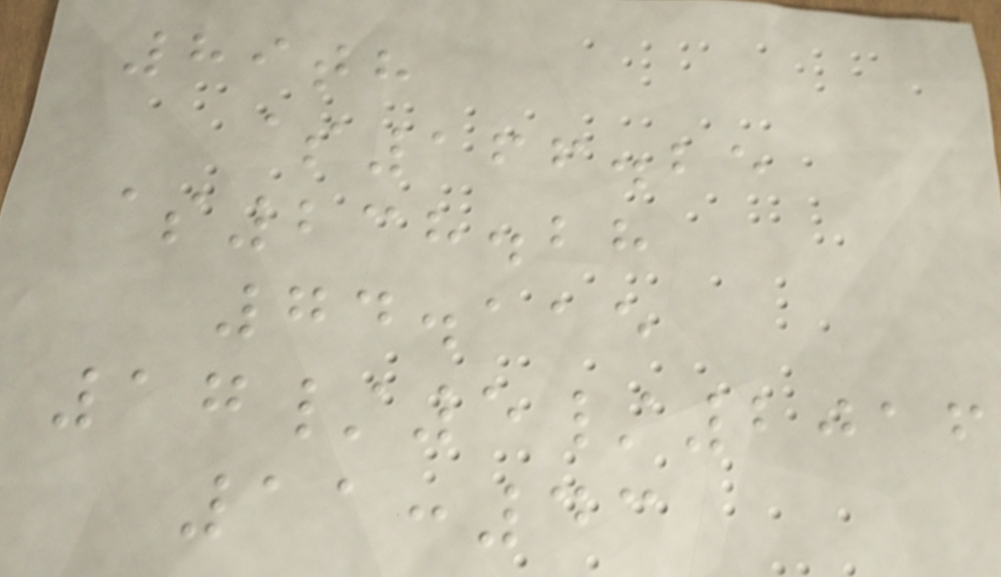89th
$166.25
$238.28
74.115
17/5/2016
11:43
